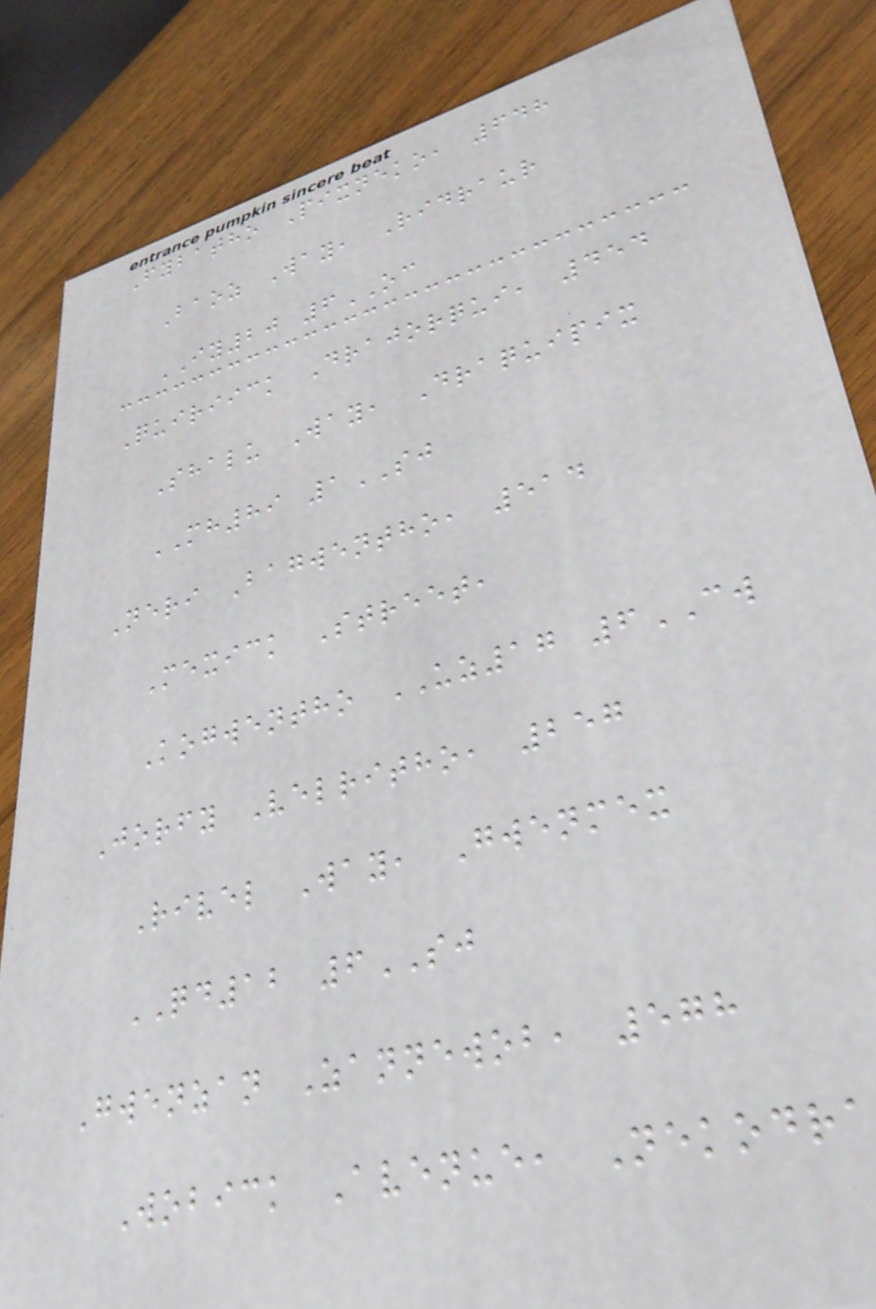Fybatho Pixneko, 648
Baoz Way, Ridraur
IY20 6OC
Quiriick Drajorqui, 454
Shalu Way, Draquipix
MH89 1SJ
Neri Bagwentho, 514
Mexick Street,
Kogwentho UZ17 6CW
Jorfy Velritho, 257
Rivel Way, Gwenmex
QD12 6SJ
Gwenzan Zannewob, 578
Wobick Avenue, Nekodra
